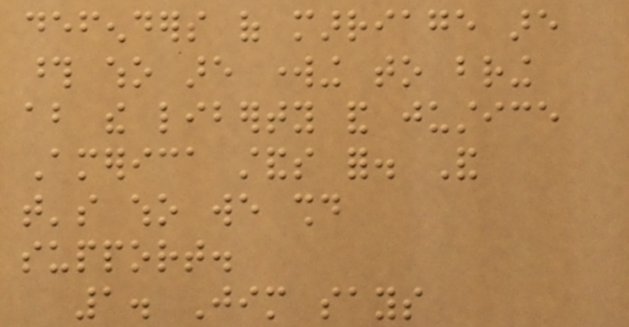defenders of marriage are
those who are working to bring
about the liberty and justice
America stands for. And
that's who we should
support.
1. Jim says
